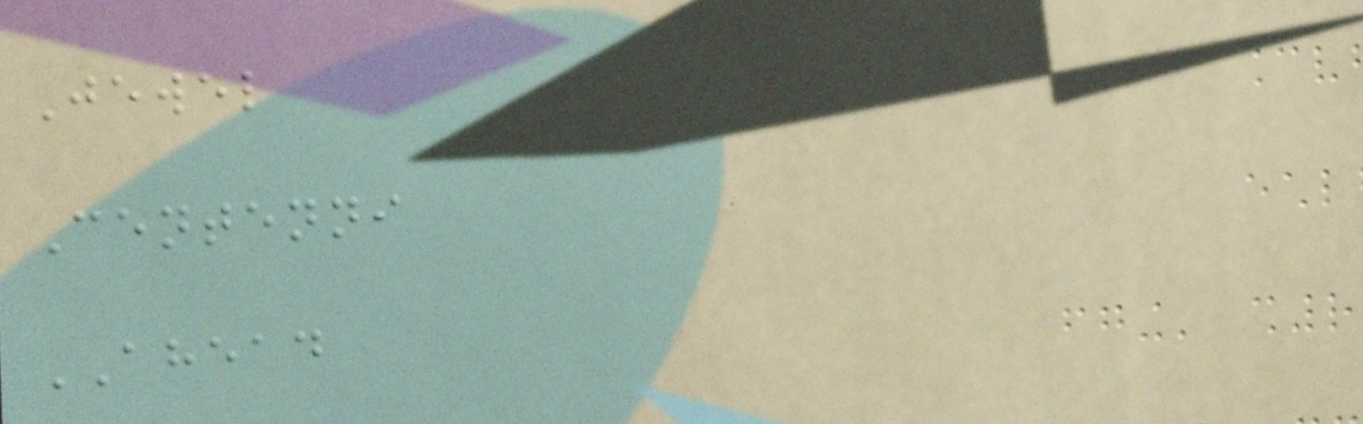Jewel
Centenni
AHEAD
